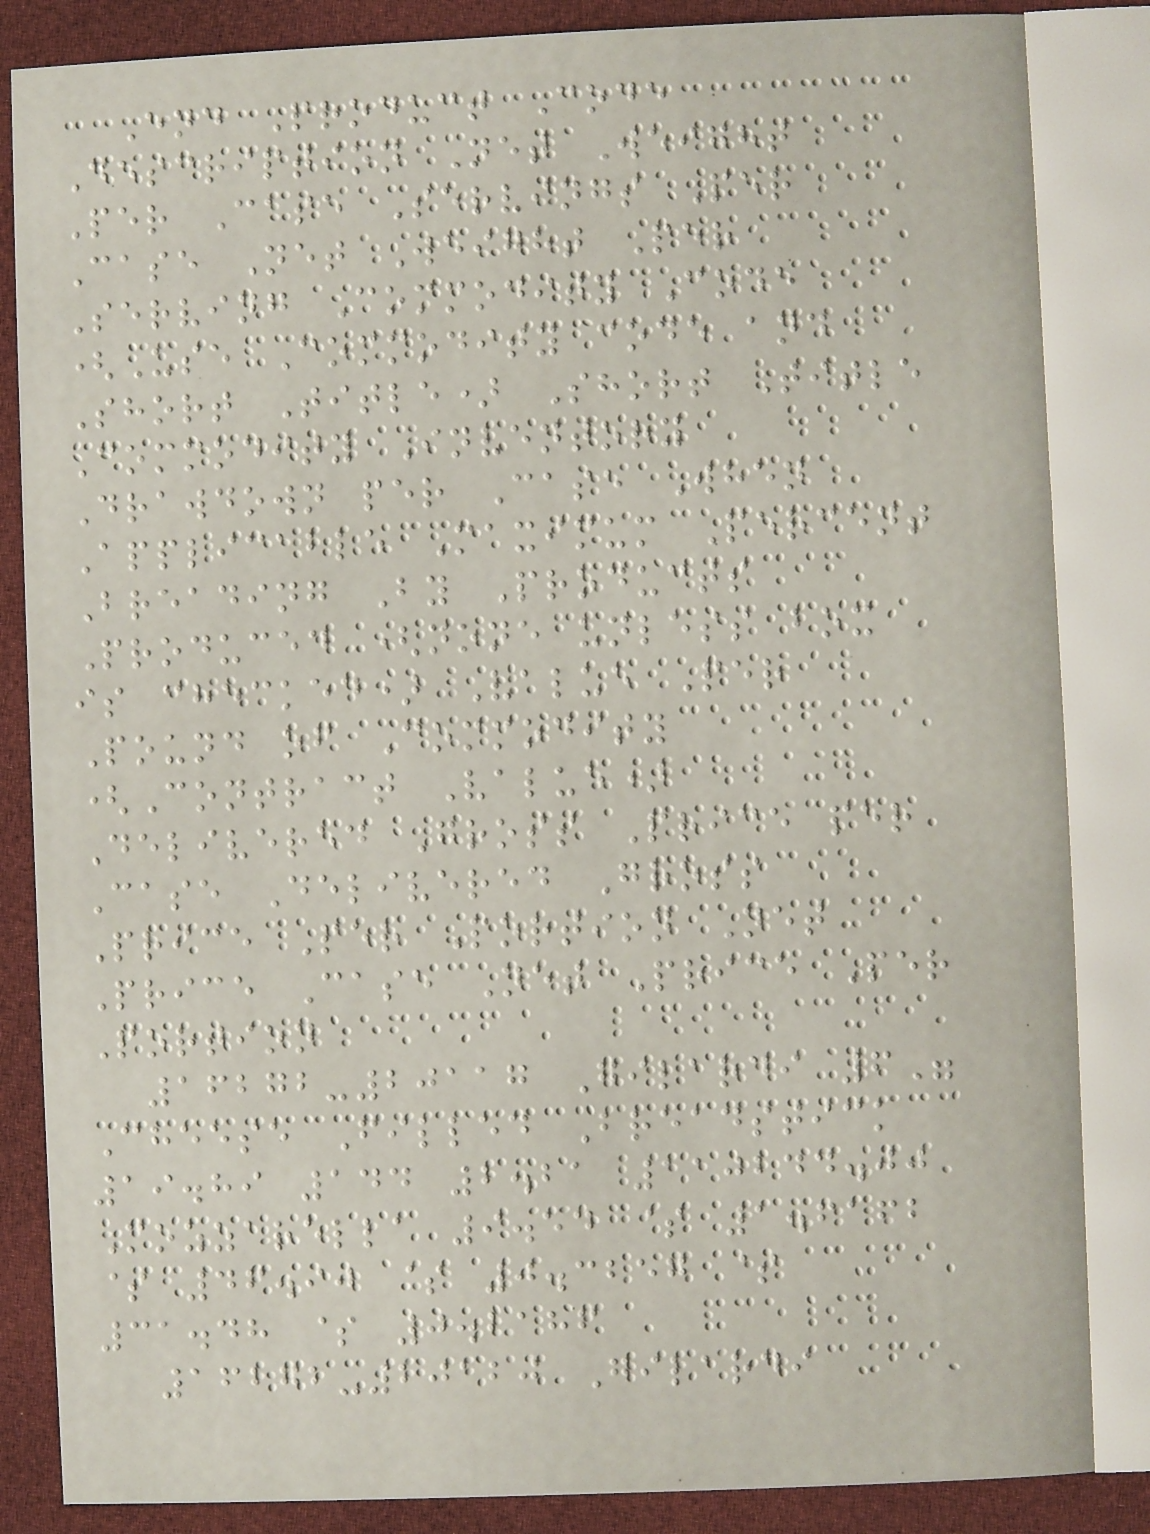End Product Code
Description Net Weight
Per Case Servings Per
Case Net Weight Per
Serving Commodity Code
(Use Commodity code and
Short Title) Short Title
Commodity Inventory
Drawdown per Case When
Applicable Maximum Percent
Breading By Products
Produced (none unless box
is checked) Value Per
Pound of Commodity
(Contract Value)
Delivered Gross Price per
Case Delivered Gross
Price Per Portion Net
Price Case Net Price Per
Portion
16272-20117 Gilardi 6"
Cheese Filled Breadstick
19.89 144 2.21 110244.00
Mozzarella 9.54 $ 1.6162
$ 46.90 $ 0.3257 $
31.48 $ 0.2186
16272-20120 Gilardi
